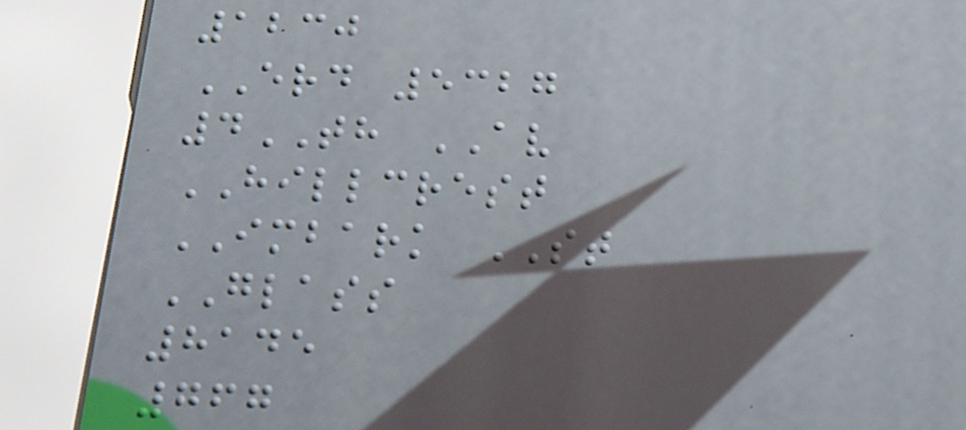1230
ERD 5327
4TH AV
HILLCREST
IMBARK ST
GLASS
8145
767
